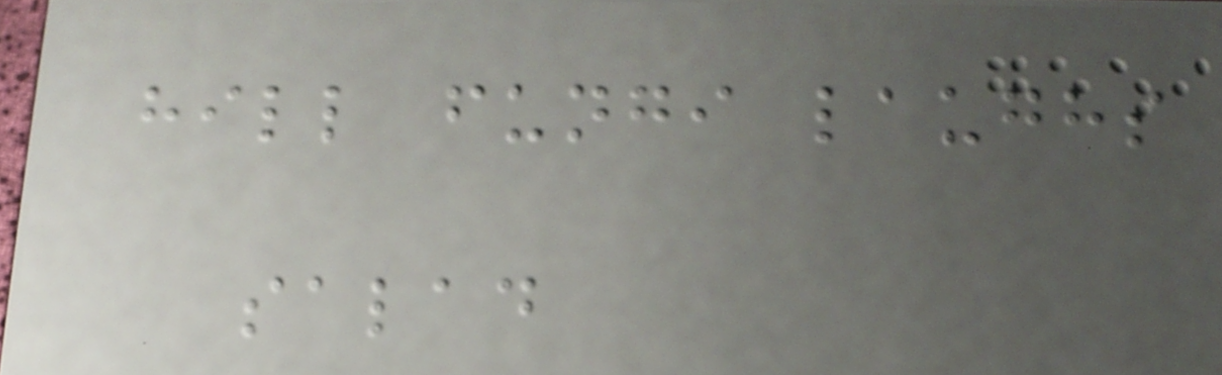hill fungi laughs
salad
